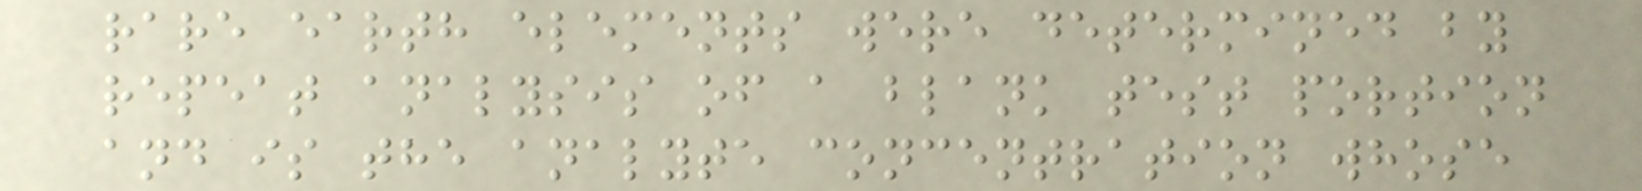rare earth elements were determined by
repeat analysis of a blank test portion
and is the analyte concentration whose
